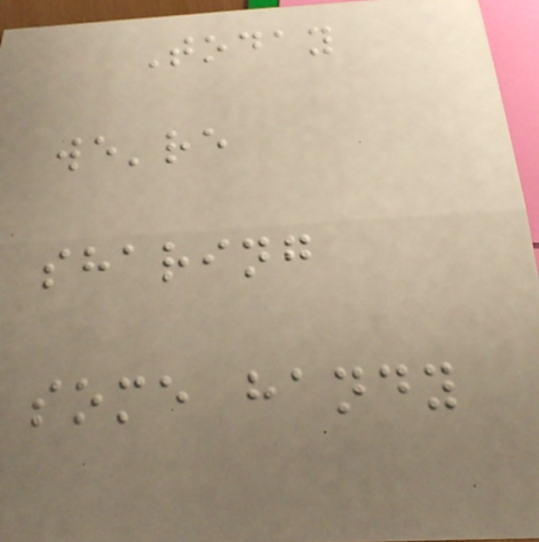Today
we're
sharing
some handy
